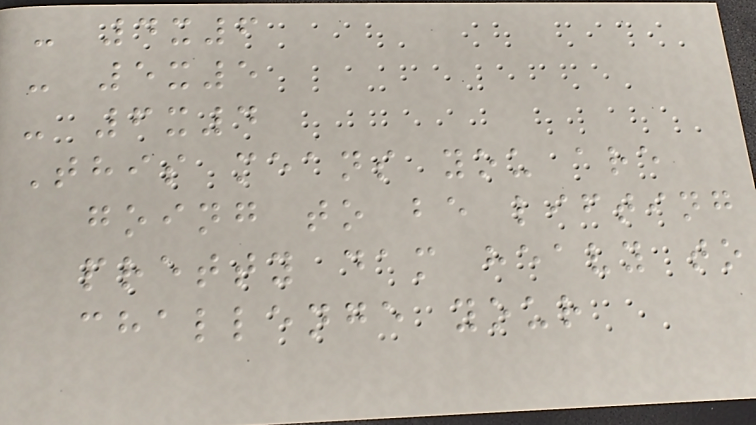- 4x6
- 5x5
- 6x4
This means you are
going to be lifting
pretty dam heavy to
challenge your
